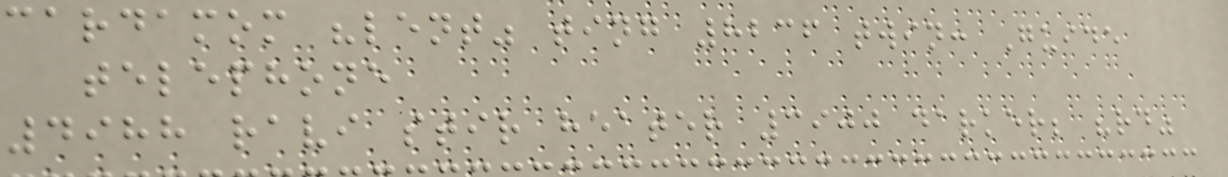cardamom "lent" ting 8236 twin: Guide
telephone
4988 ravi stir heater 3900 darker; "rd"
